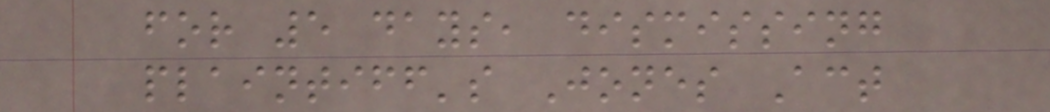for 5 days, dismissing
plaintiff's Jones Act
